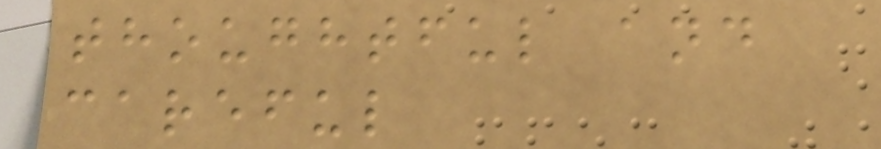thoughtful and
careful
